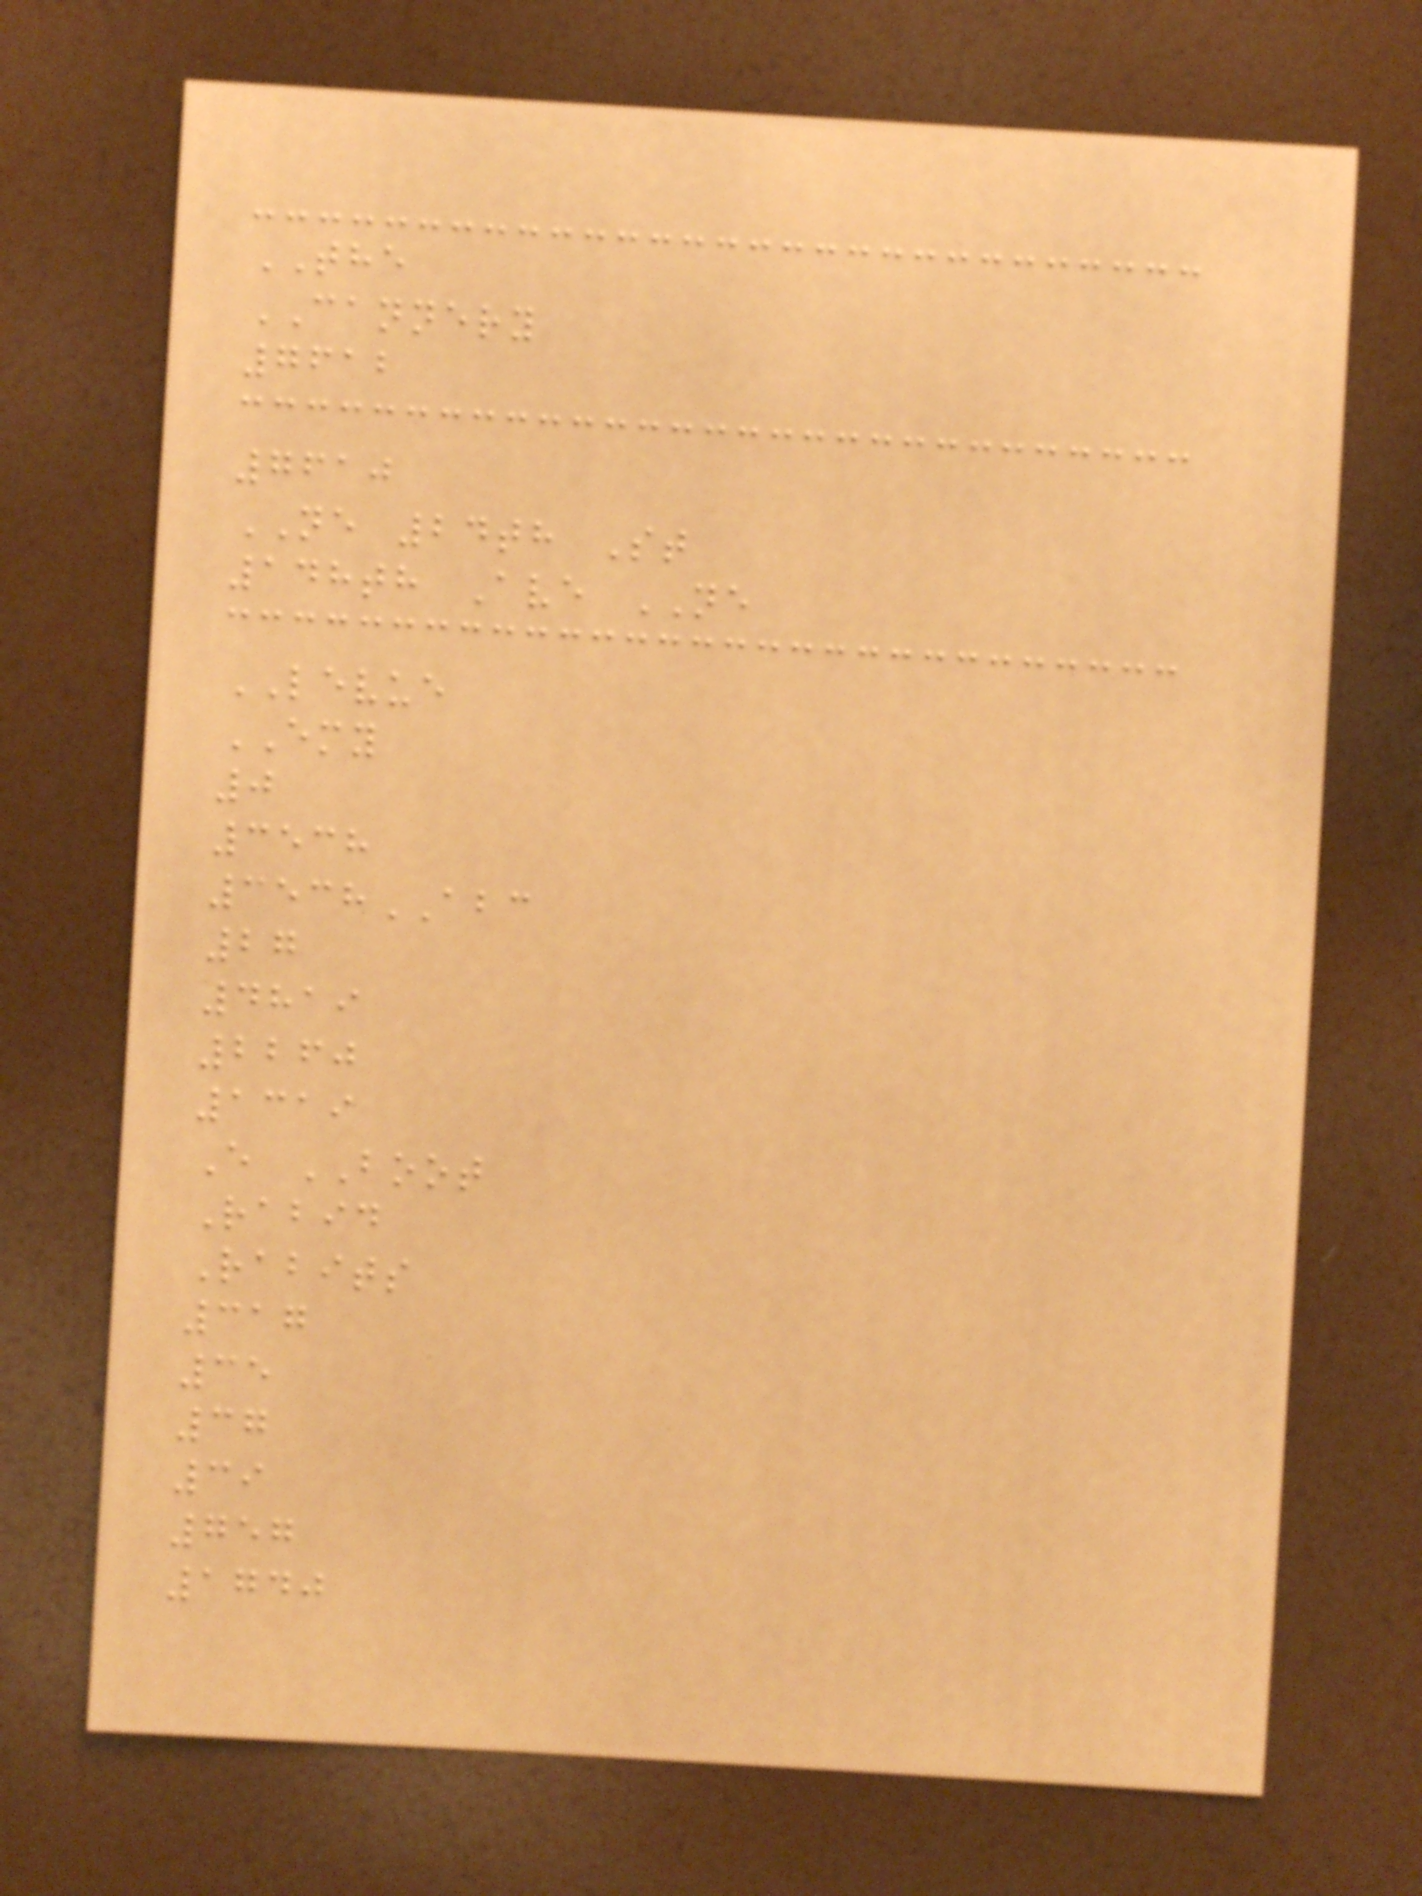THE
CANNERY
7612
7610
NE 24th St
148th Ave NE
LEVUE
EMY
0
3538
3538ABC
27
4819
2260
1319
E BOOT
Rabid
Rabits
317
35
37
39
757
1740
